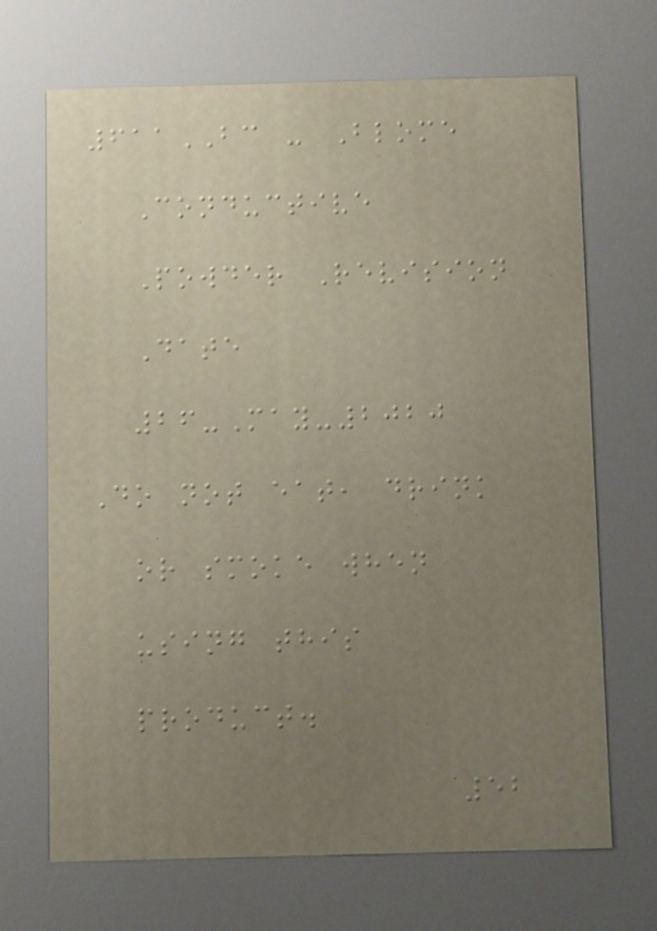611BC - Blome
Conductive
Powder Revision
Date
26-May-2020
Do not eat, drink
or smoke when
using this
product.
52
